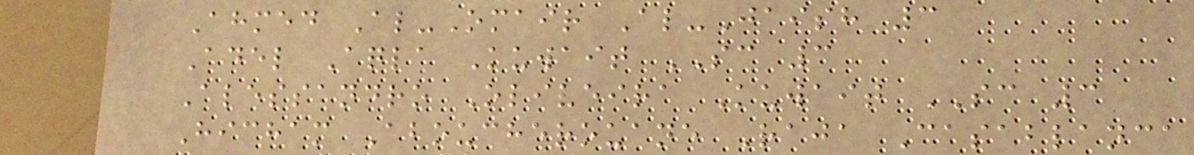Ahmed Al-Omair Al-Jaish 3
Adel Aqla Kuwait SC 3
Alessandro Oliveira Kuwait SC 3
Hicham Aboucherouane Raja Casablanca
